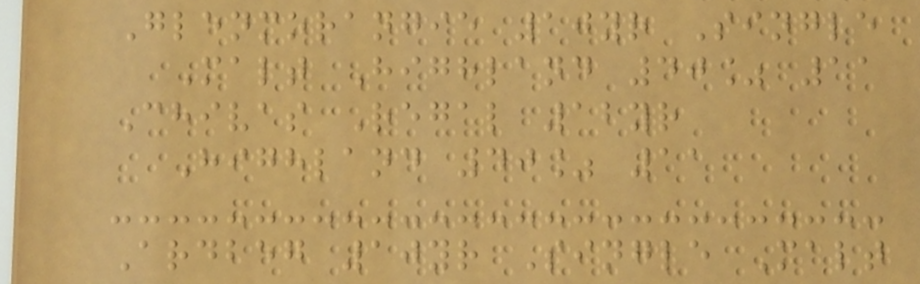Glenmorangie 10yr Single
Malt Highland 40% 11
Chivas Regal 12yr
Highland 40% 11
Ardbeg 10yr Single Malt
